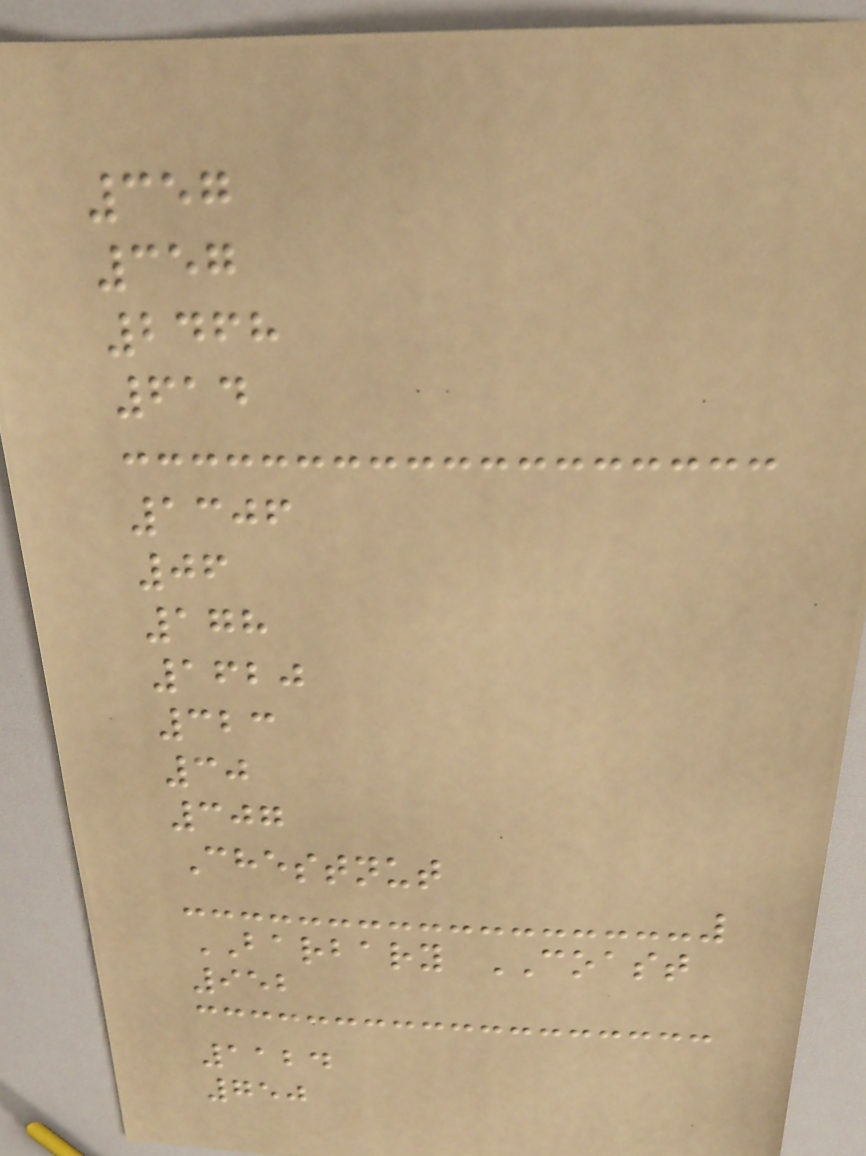357
357
2468
614
1306
06
178
1620
323
30
307
Chestnut
BARBARY COAST
952
1124
750
